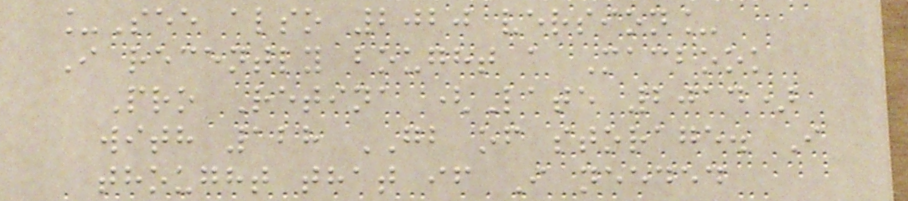_See also 2020 version_
I recently bought a Macbook
Pro Retina (Late 2014)
with 128 GB of storage. I
thought that if I needed
